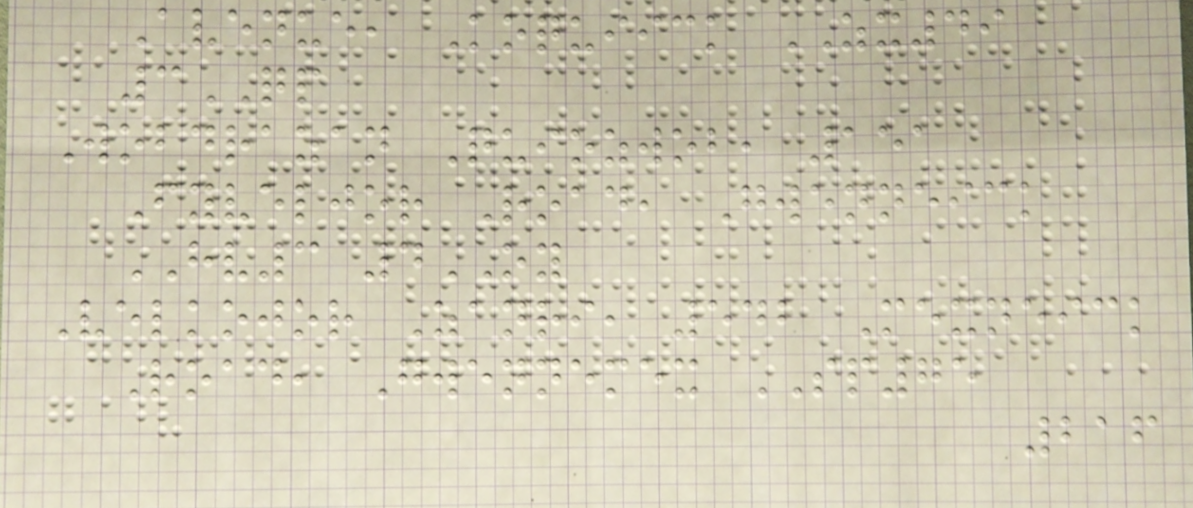Avenue, Koquiick ZX49
3QP
Wobdrazan Quiozwob, 151
Fyveljor Road, Gwenneick
HV3 4OY
Velkojor Zanri, 542 Mexneick
Road, Gwennemex SP75
216
